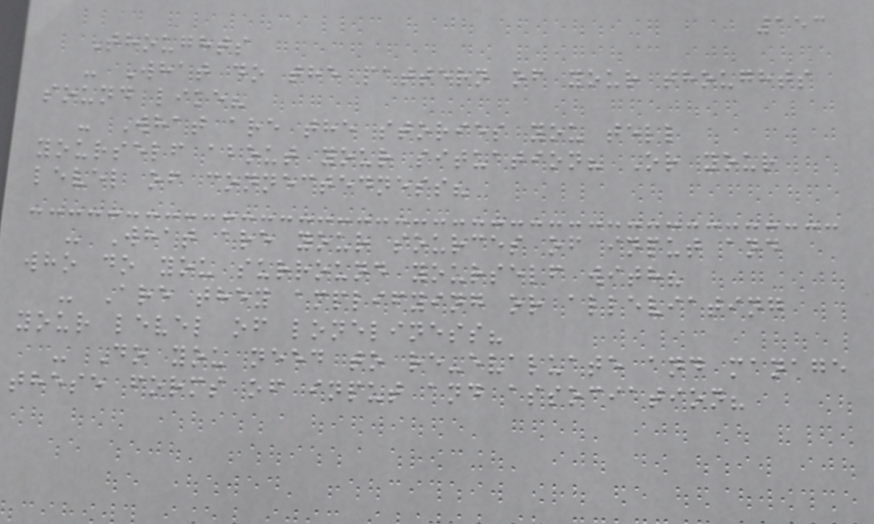153
Thoughts
- What do the pattern of your thoughts
sound like?
- What are the stories you tell
yourself about your situation? Or your
level of connectedness?
- What are your sources of input and
who do you surround yourself with?
- Are they amplifying or alleviating
your level of loneliness?
- Do you need to re-evaluate and manage
these forms of input and association?
